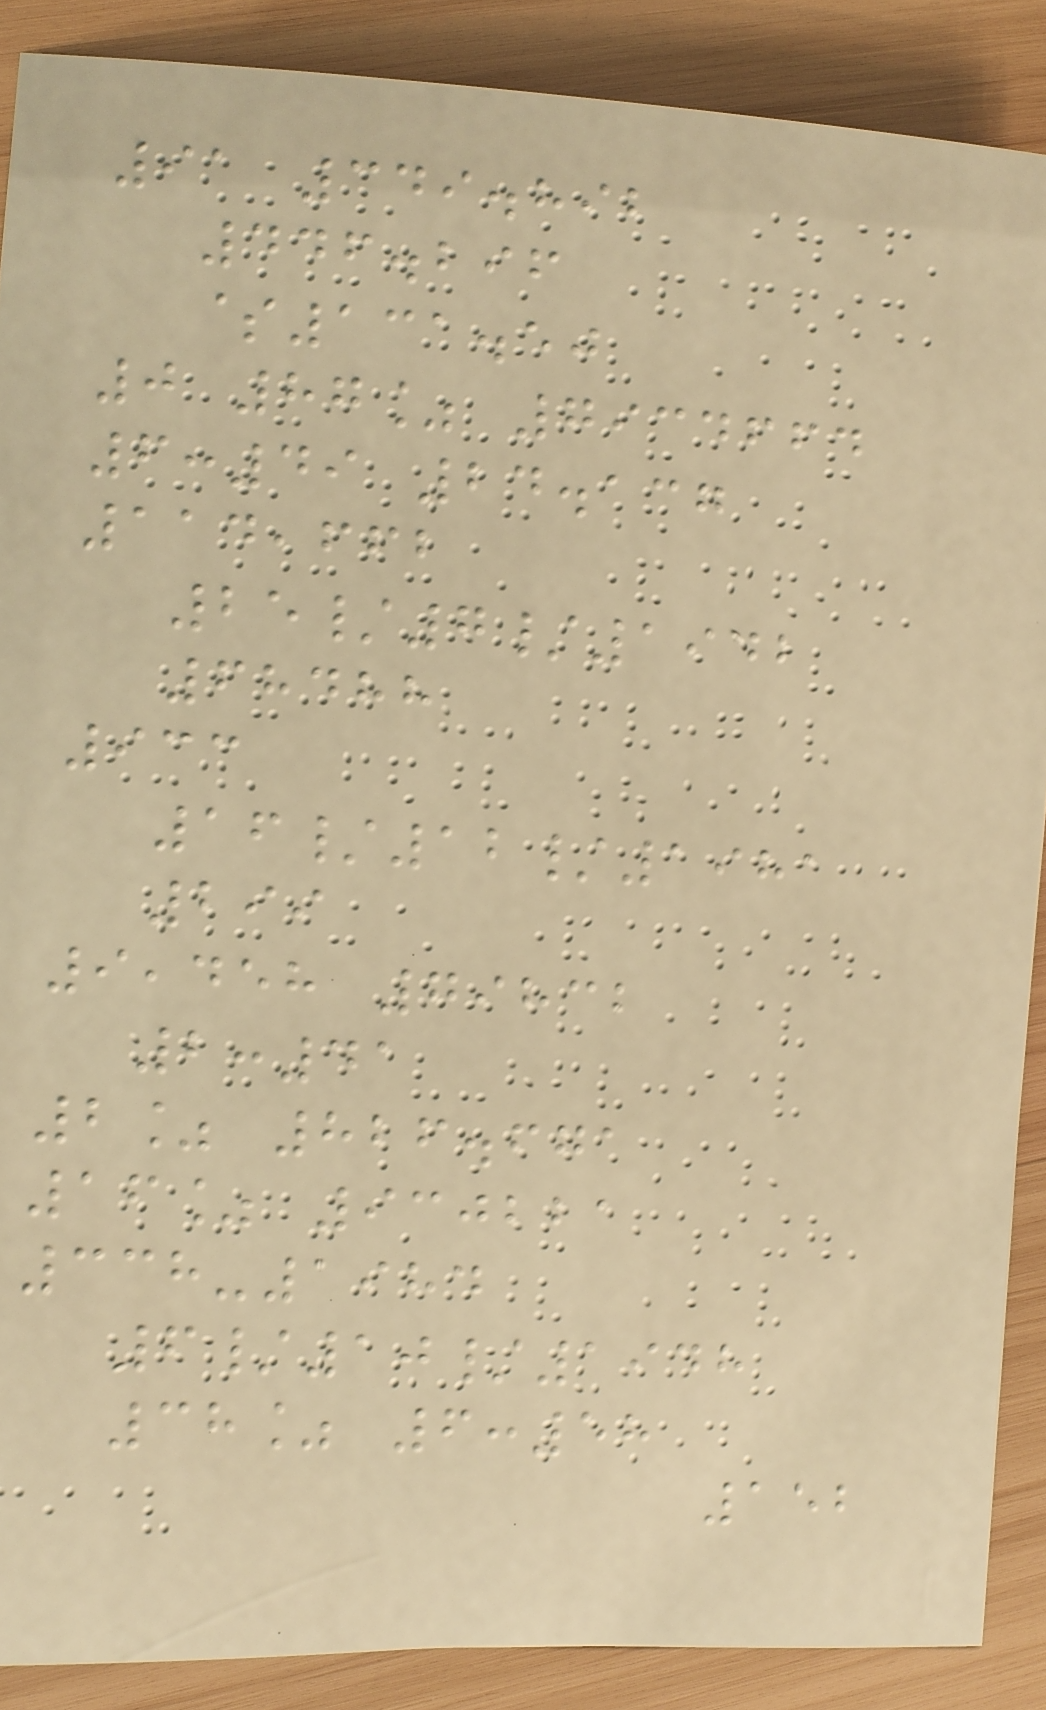91 349.892
446.296
$131.50
0 87% 7934664
6:49 24.137
114,662
25/7/1942
68488
933
16/12/1981
299
9,458 79832
2:41
2% 826.671
16% 930221
338-1984
6/10/1948
38% 6:58
152
